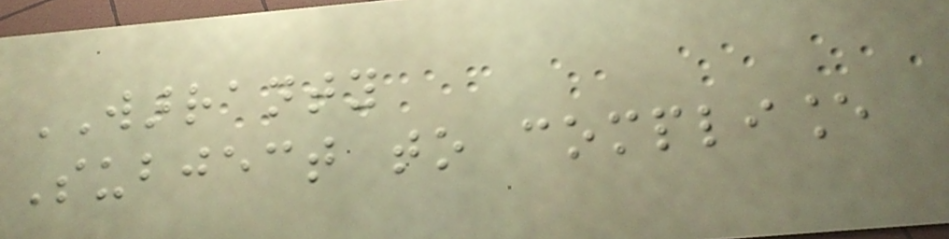WARRANTY
Subject to compliance
